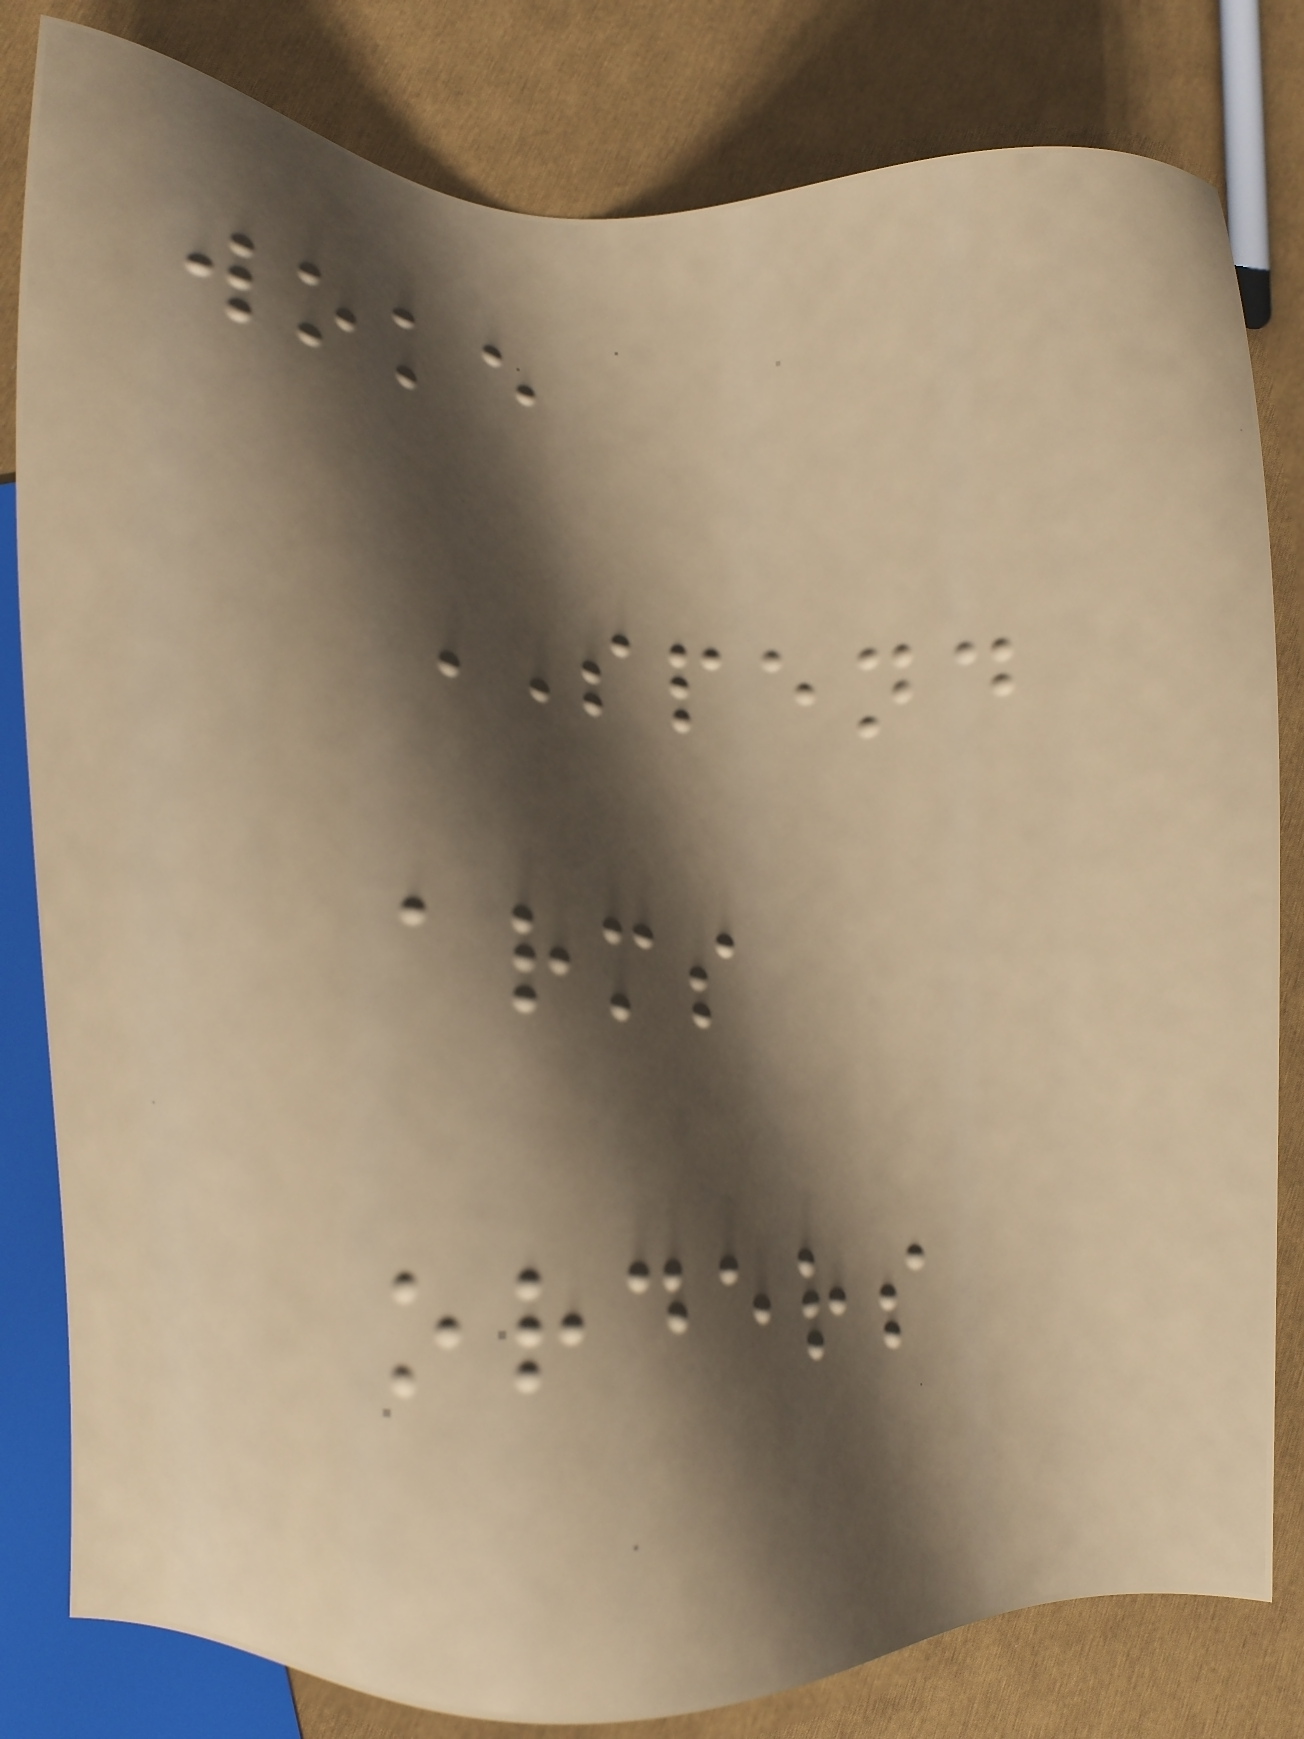woke
SPEND
arms
orders
